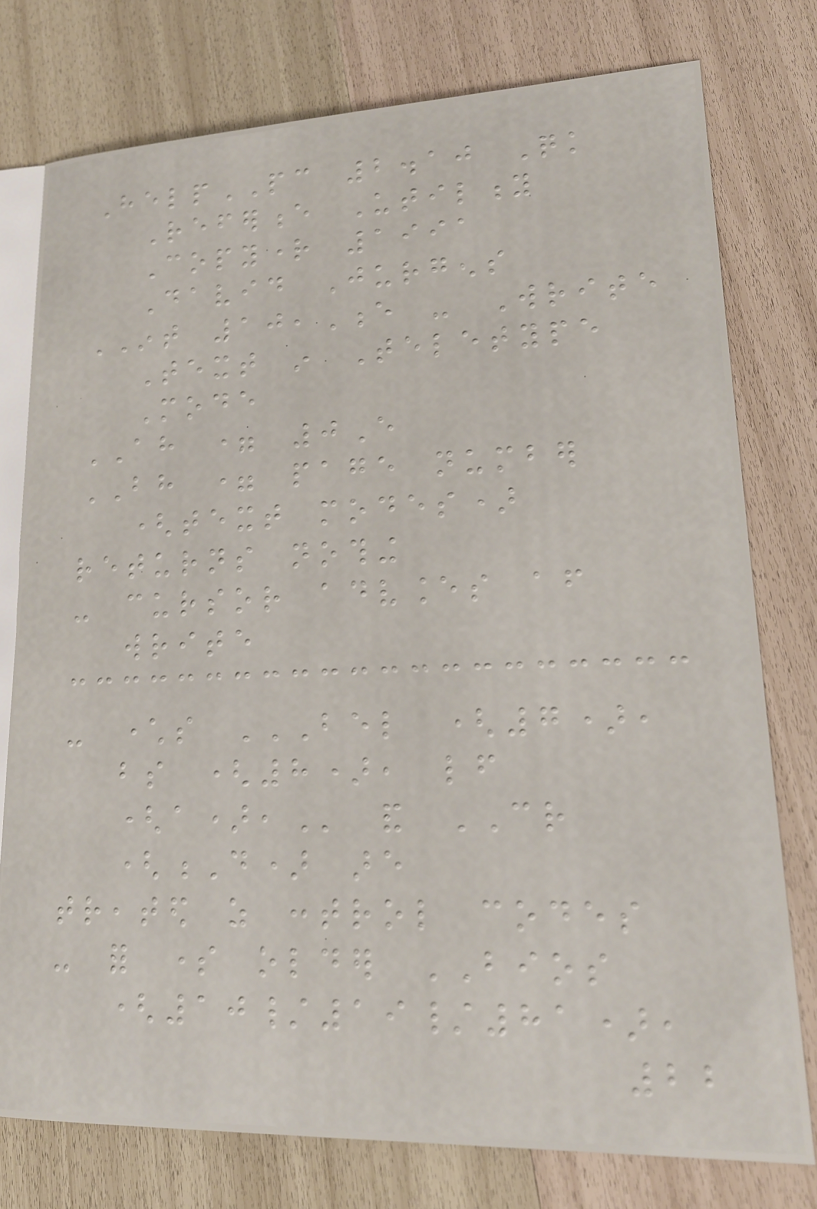HelpPC 2.10 Quick
Reference Utility
Copyright 1991
David Jurgens
INT 10,E - Write
Text in Teletype
Mode
AH = 0E
BH = page number
(text modes)
returns nothing
- cursor advances after
write
- characters BEL (7),
BS (8), LF
(A), and CR
(D) are
treated as control codes
- for some older BIOS
(10/19/81),
22
